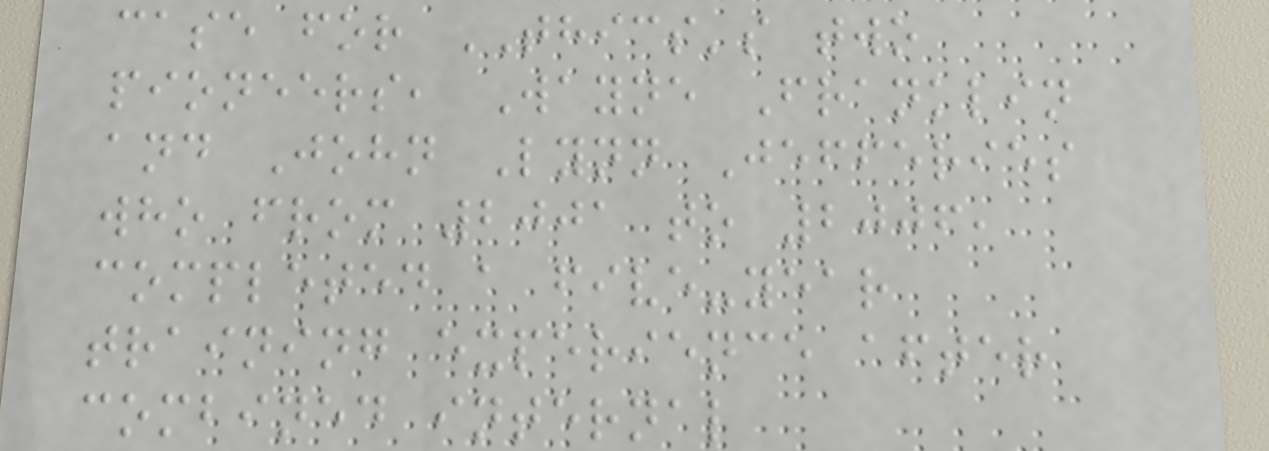case for THICS's two
pioneers, Wayne Franklin
and John Lynn Jefferies
who from 2001 to 2006,
completed a five-year
training experience after
combined internal
